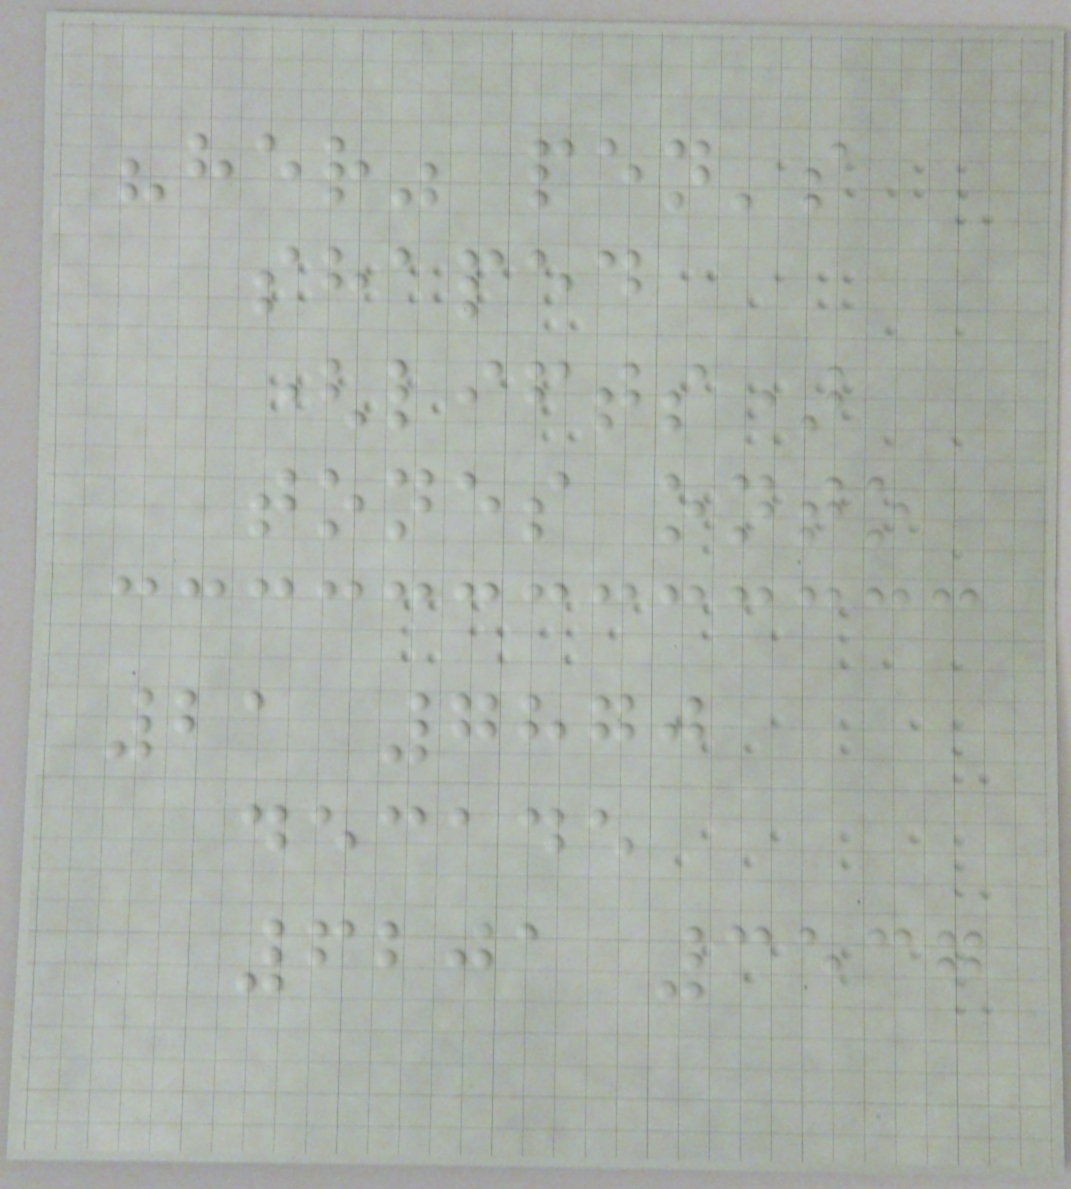"her" pen's
shaped
(lifts)
tones onto
21 7870
decade
6201 3537
